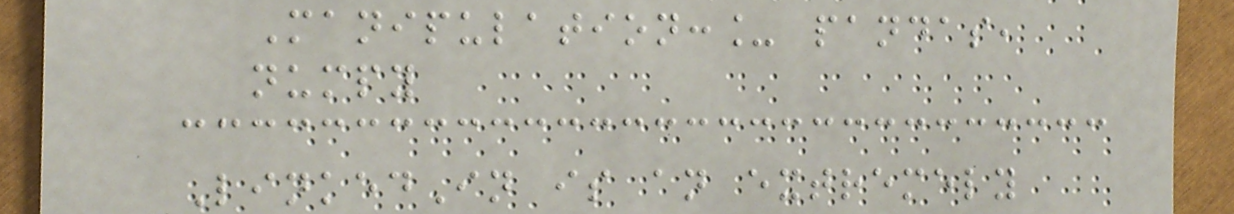Manipulation:_ pandas,
numpy
LinkedIn is an extremely
